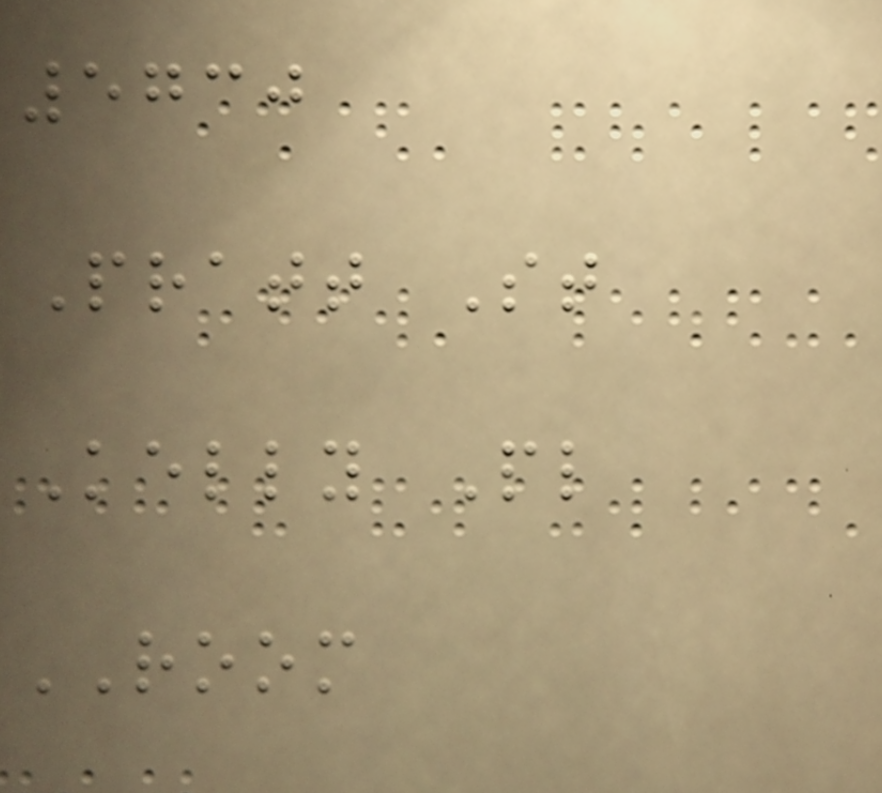5730
Pratt St
Kelly Pl
ROOM
